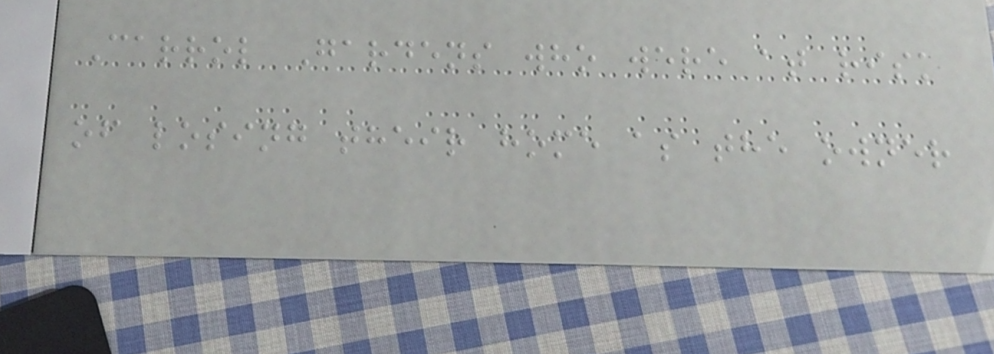Carrol Gardens who were at risk
of losing their home as the owner
